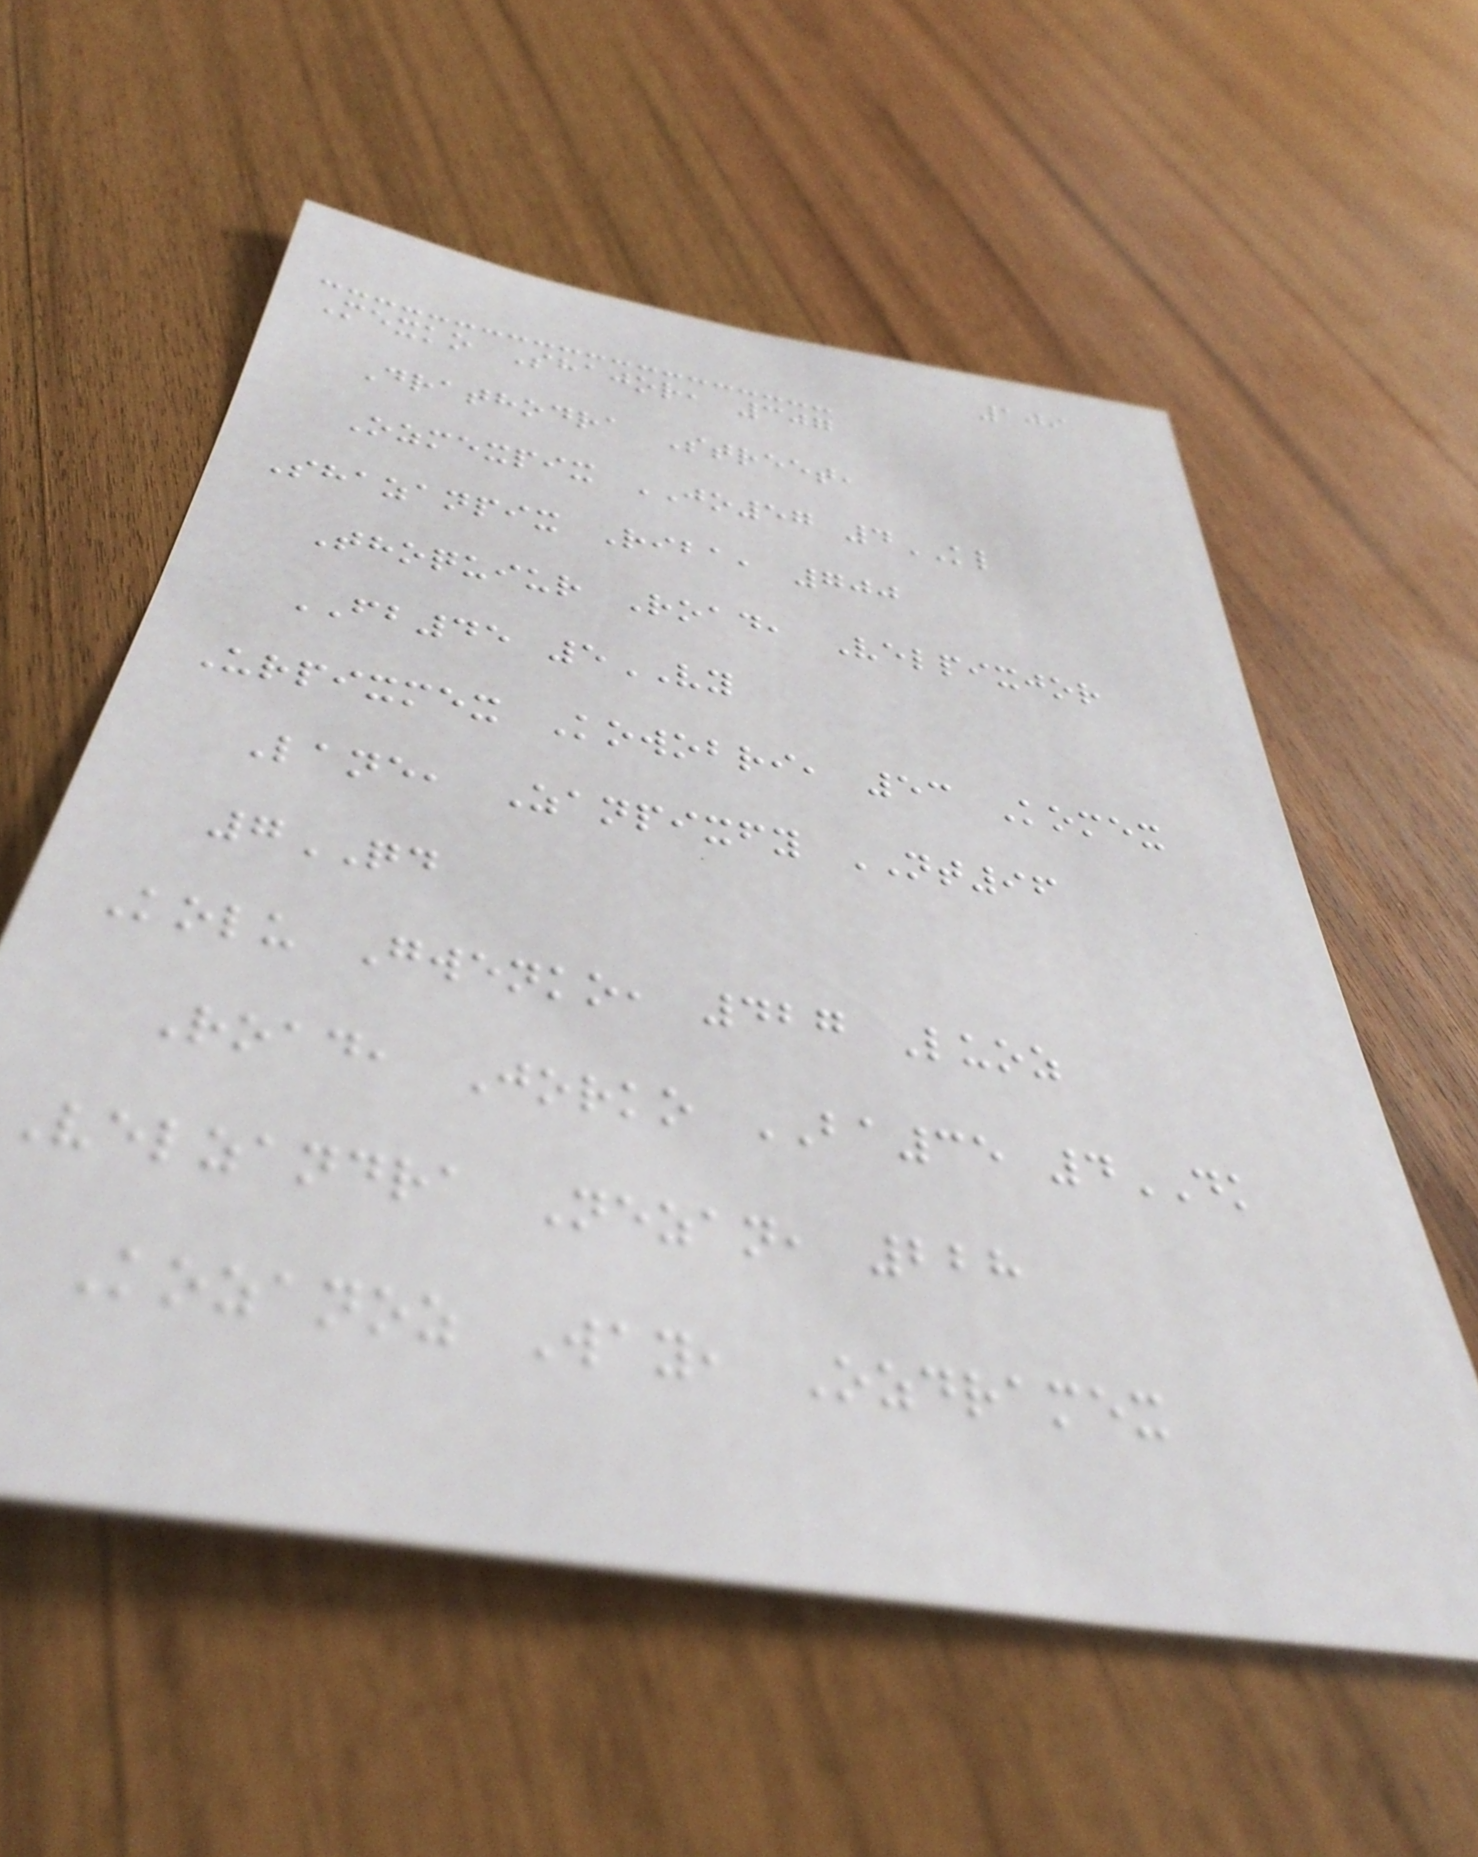109
Mexko Shajor, 307
Drathodra Street,
Ozmexpix JO57 4KL
Shazanpix Riba, 700
Thoquiur Road, Velpixjor
FB45 5VY
Urpixmex Kowobri, 53 Komex
Lane, Zanpixfy NT96
7QD
Kolu Gwenko, 427 Luoz
Road, Jorko BA35 4DK
Velzandra Nezan, 228
Kozanoz Way, Ozdramex
